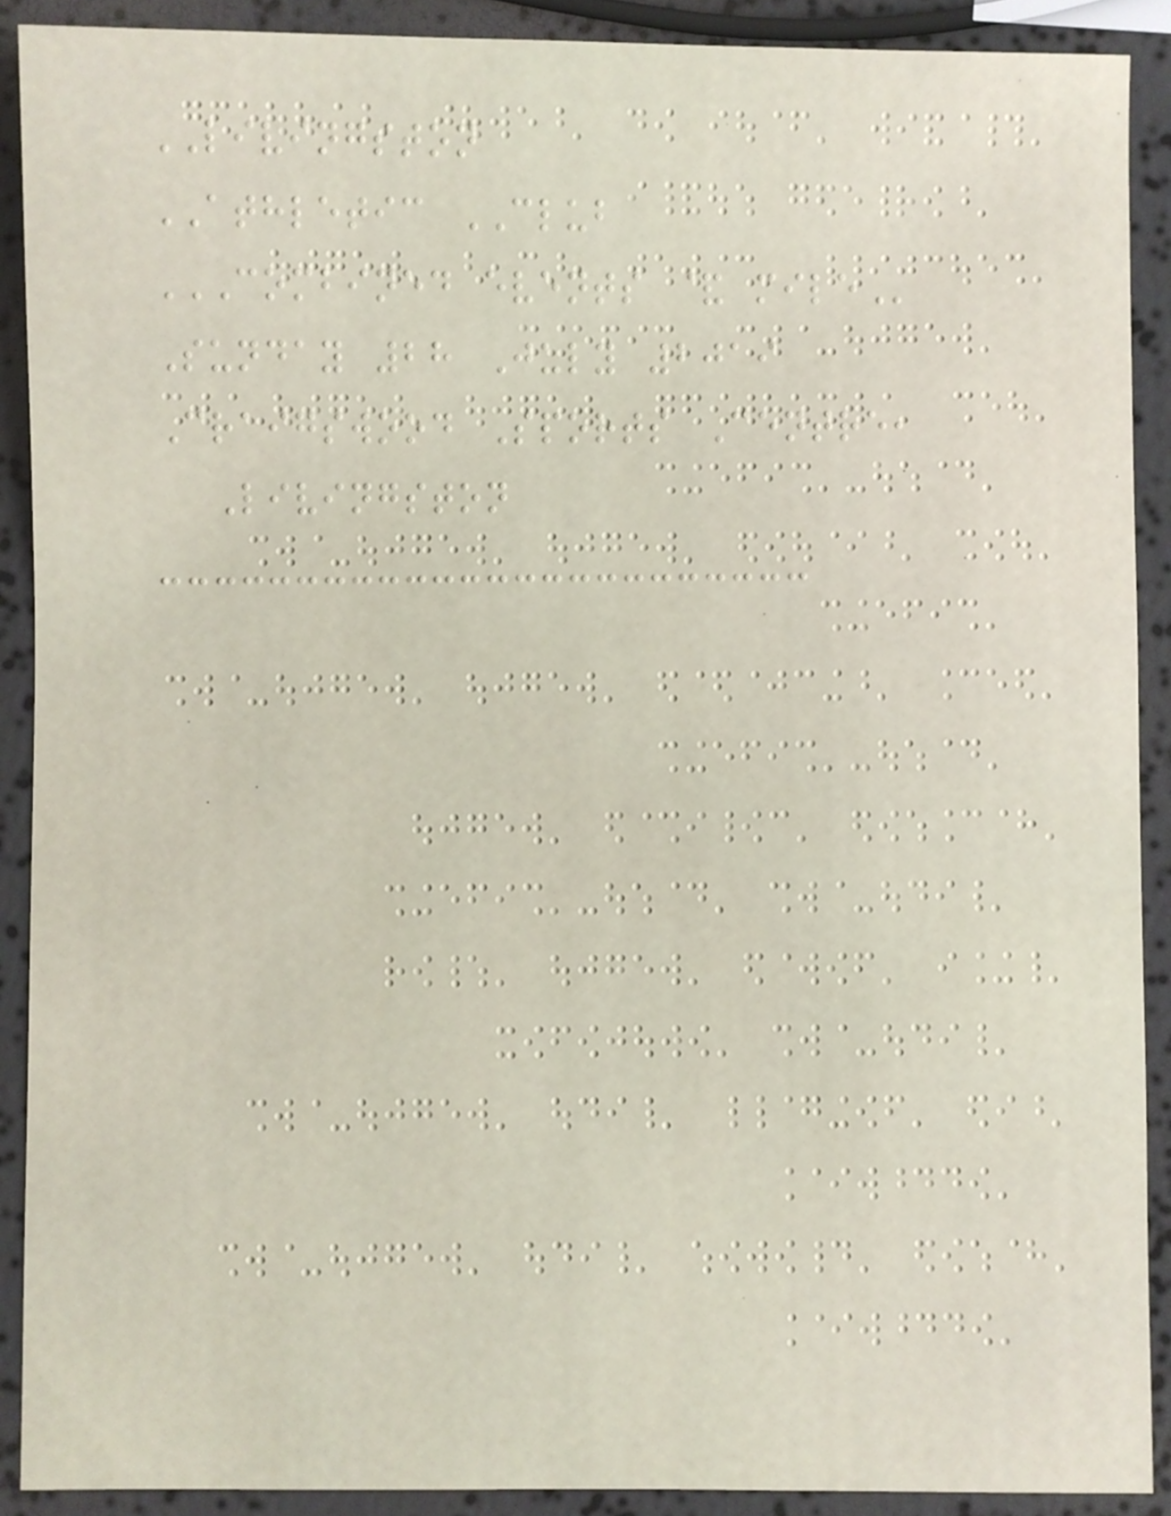LIVINGSTON
ATHLETIC CLUB
COMBINED EVENTS & MILE
Sunday 28 July 2019
Craigswood Sports Centre,
Livingston
